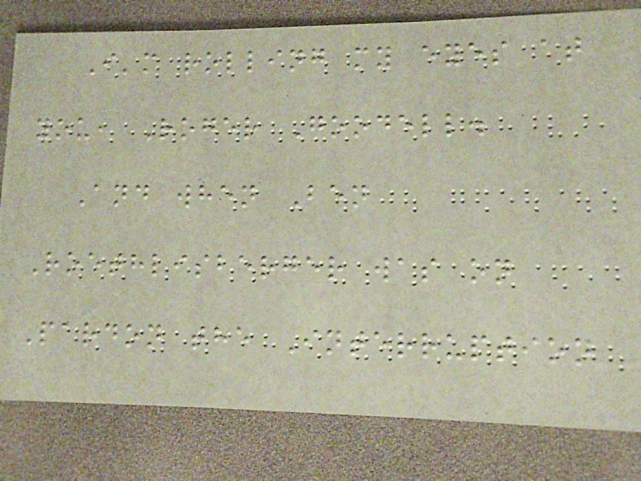I'm rolling my eyes at
you, Roger Goodell.
And when Ben
Roethlisberger was on
Pardon the Interruption
